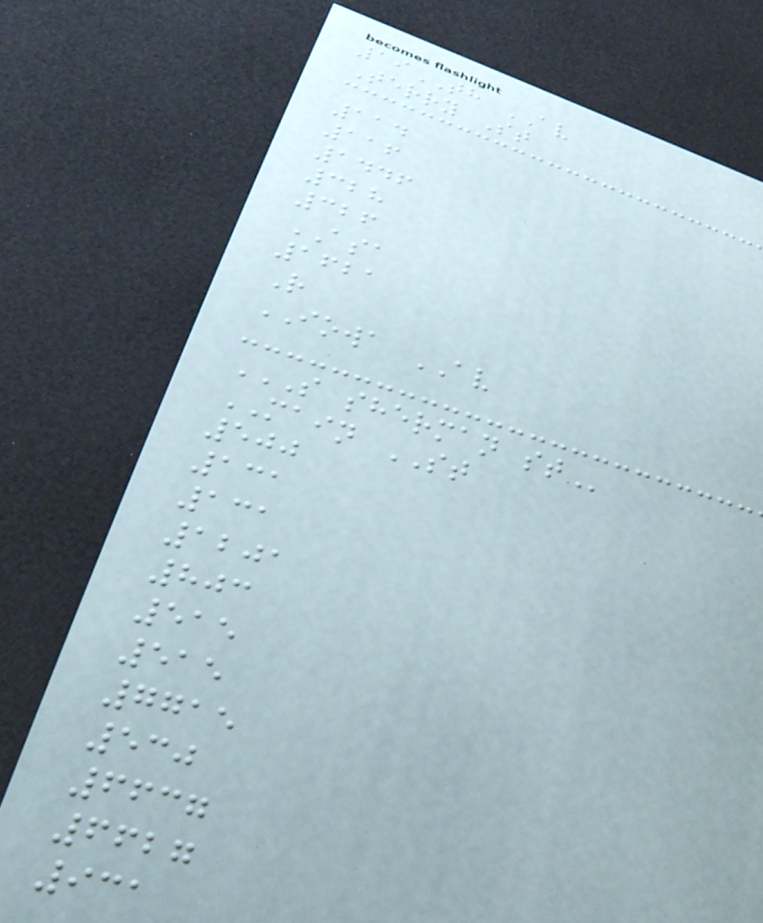19TH AV
Terry St
114
116
1446
328
326
ASA
1621
R
IOWA AV
S SHERMAN ST
MAIN ST
500
131
131
1201
803
515
515
7715
530
6637
6627
931
